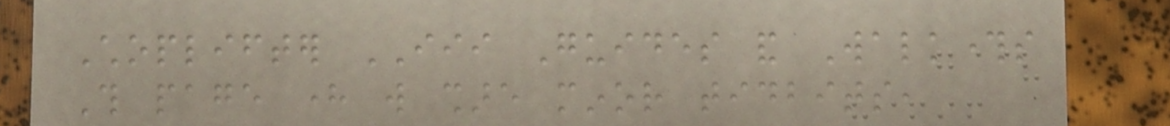Choplifter III Guides and Walkthroughs
This page here will share minor tidbits,
